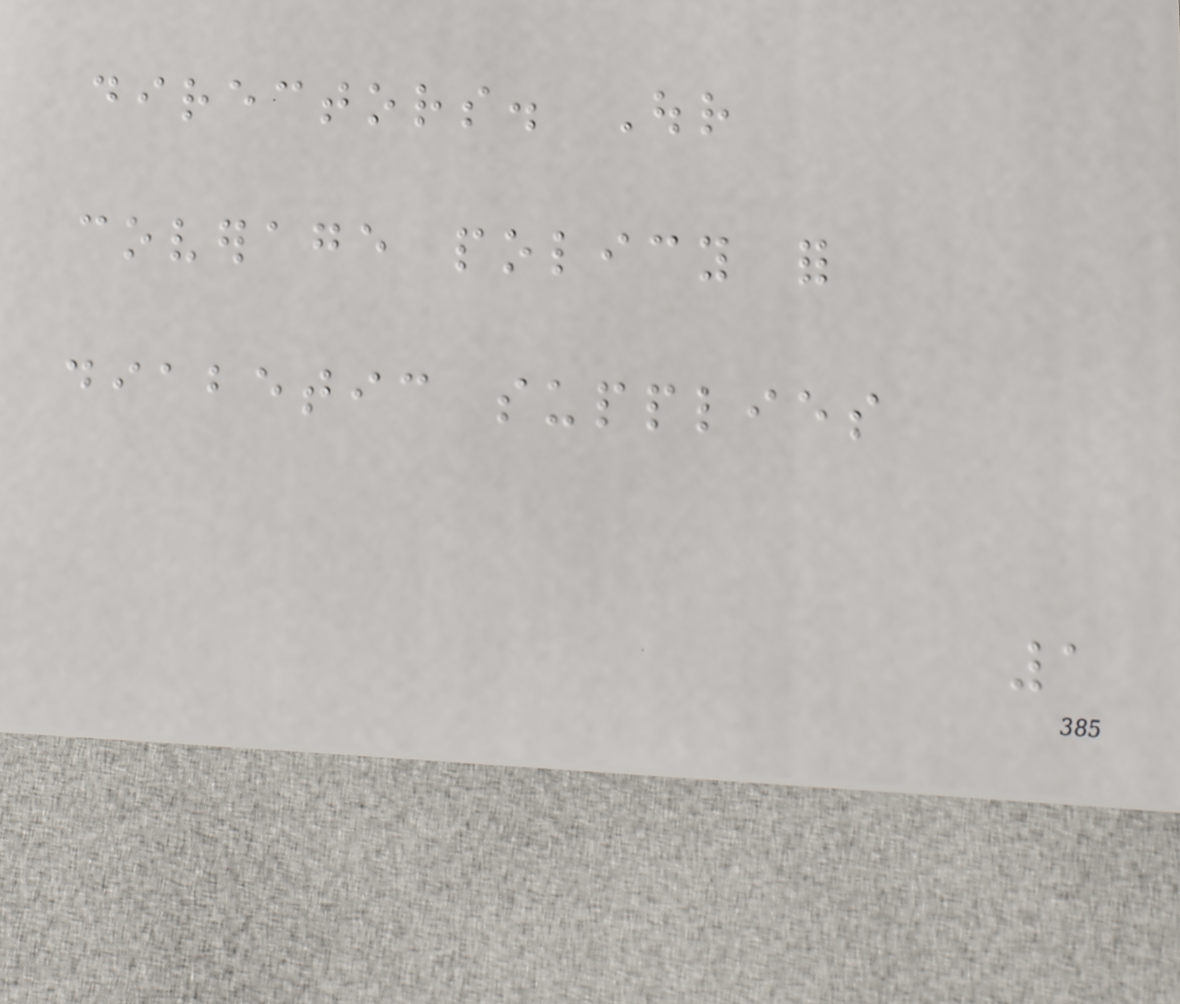directors. Our
coverage policy for
diabetic supplies
1
